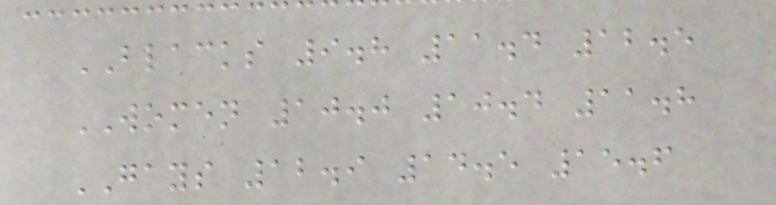BLACKS 9.8 11.4 12.5
WOMEN 10.0 10.4 11.8
GAYS 12.9 14.5 15.6
